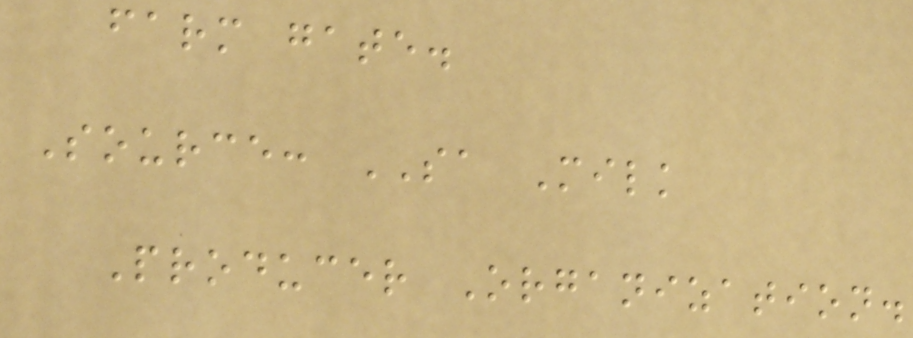farm gate.
Source: SA Milk
Producer Organization.
